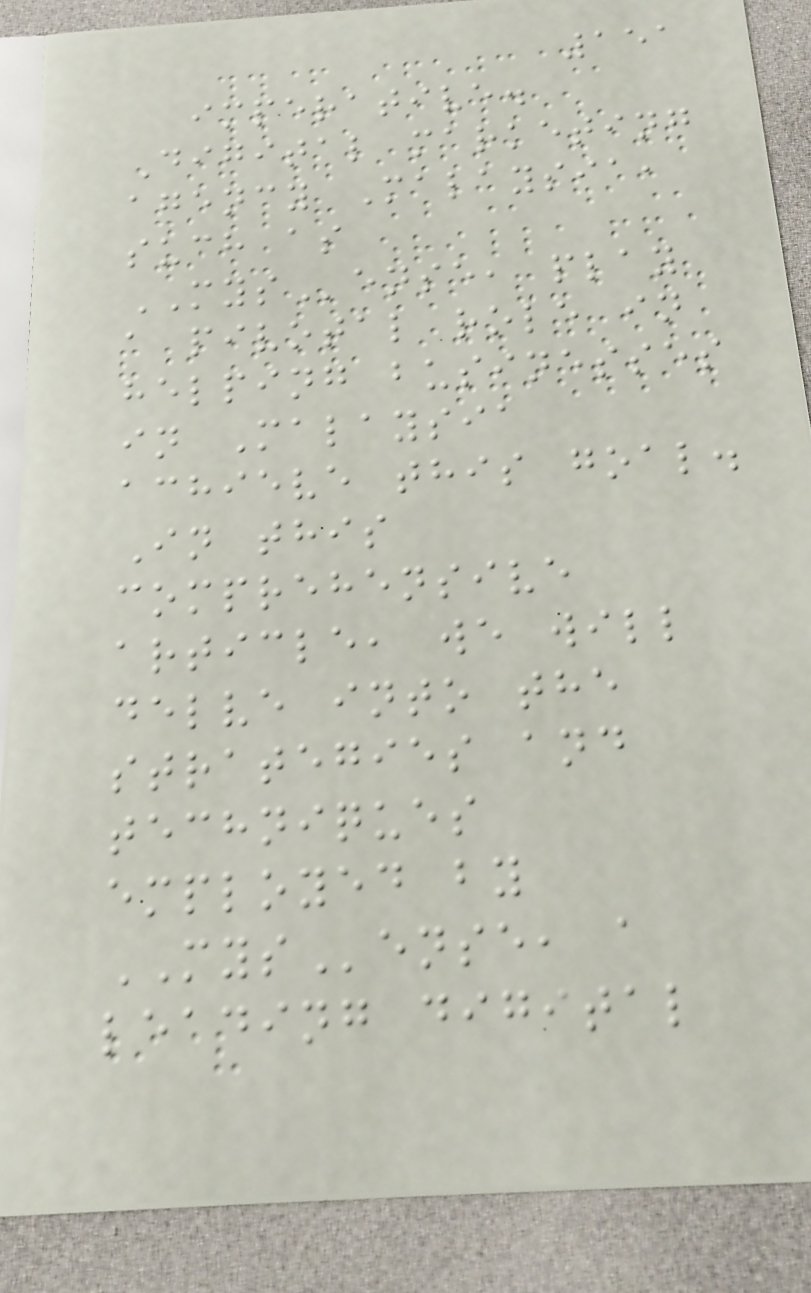151
imperative.
Digital marketing
agency Malaysia,
such as
MYSense, play
a pivotal role in
helping businesses
in Malaysia
achieve this goal.
In this
comprehensive
article, we will
delve into the
strategies and
techniques
employed by
MYSense, a
leading digital
